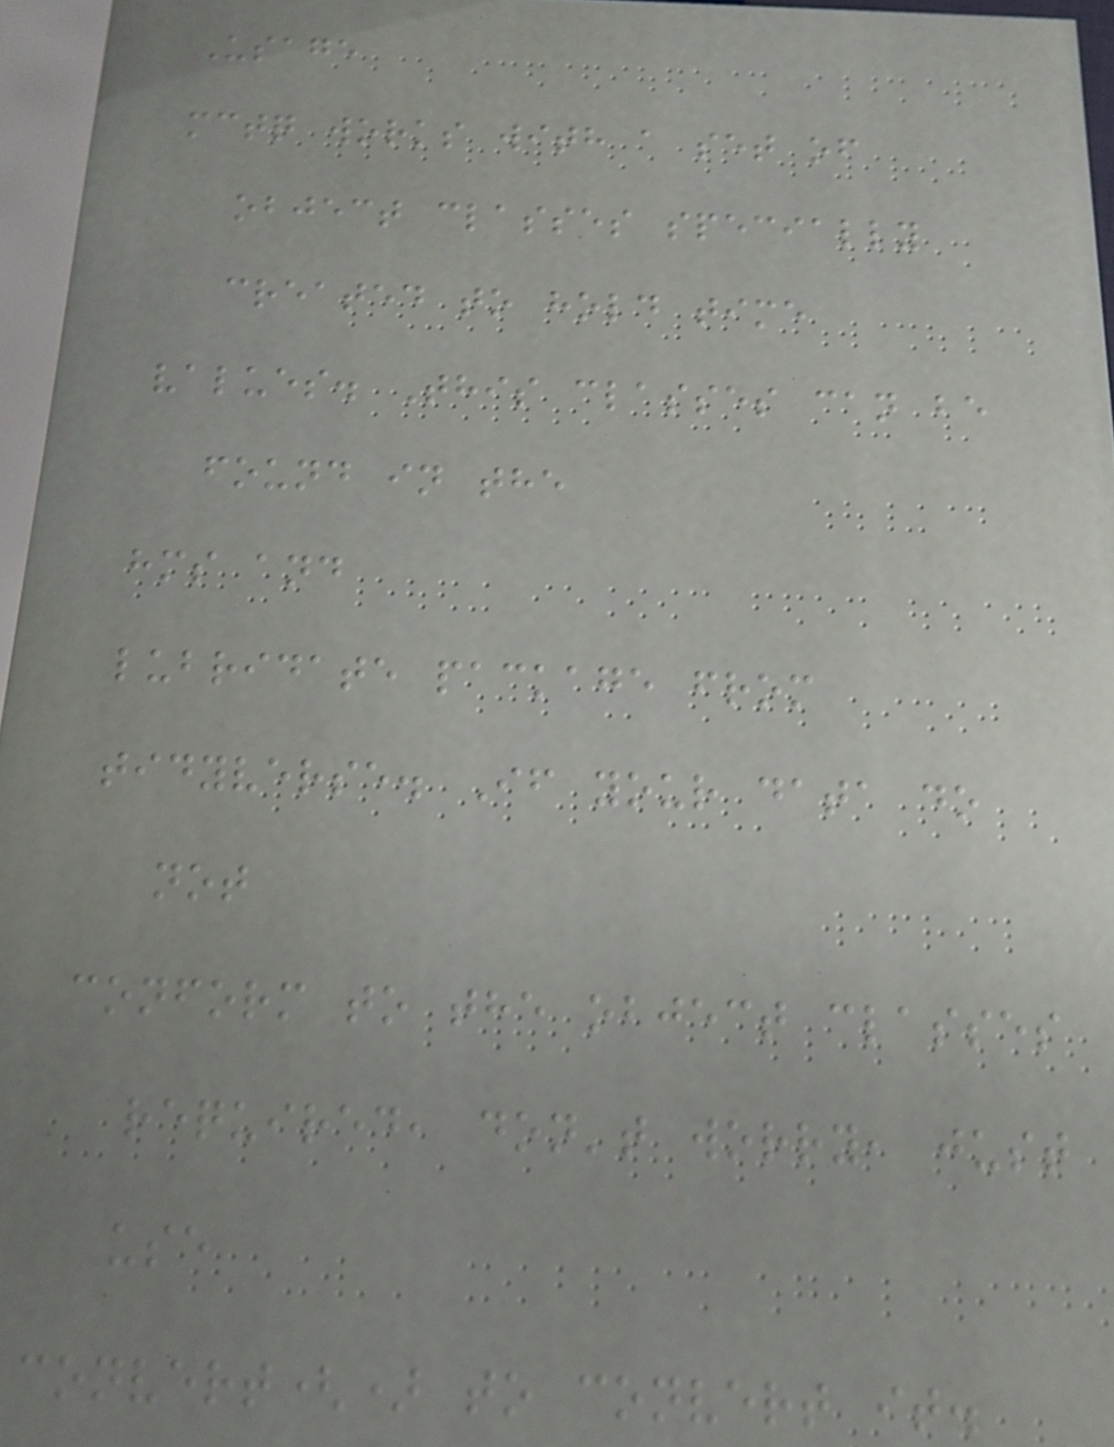Usage
mctq works with a set of
object classes specially
created to hold time
values. This classes can be
found in the
hms and
lubridate package from
tidyverse. If your data do
not
conform to the object classes
required, don't worry, just
use
convert() to convert it.
